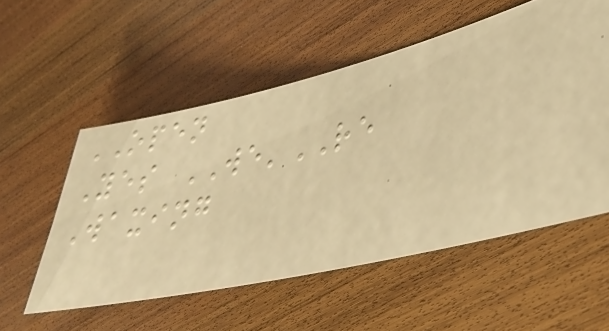OPEN
Yes WE'RE
Waxing
